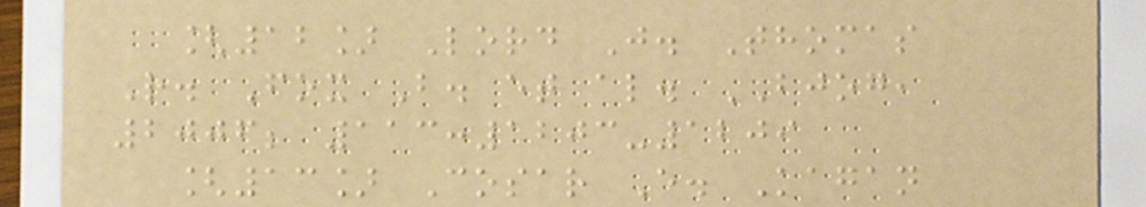[12] Lord J. Thomas
R. Fox B. et al. BJOG,
2006; 113:1203-1209
[13] Cosar E. Kagan
